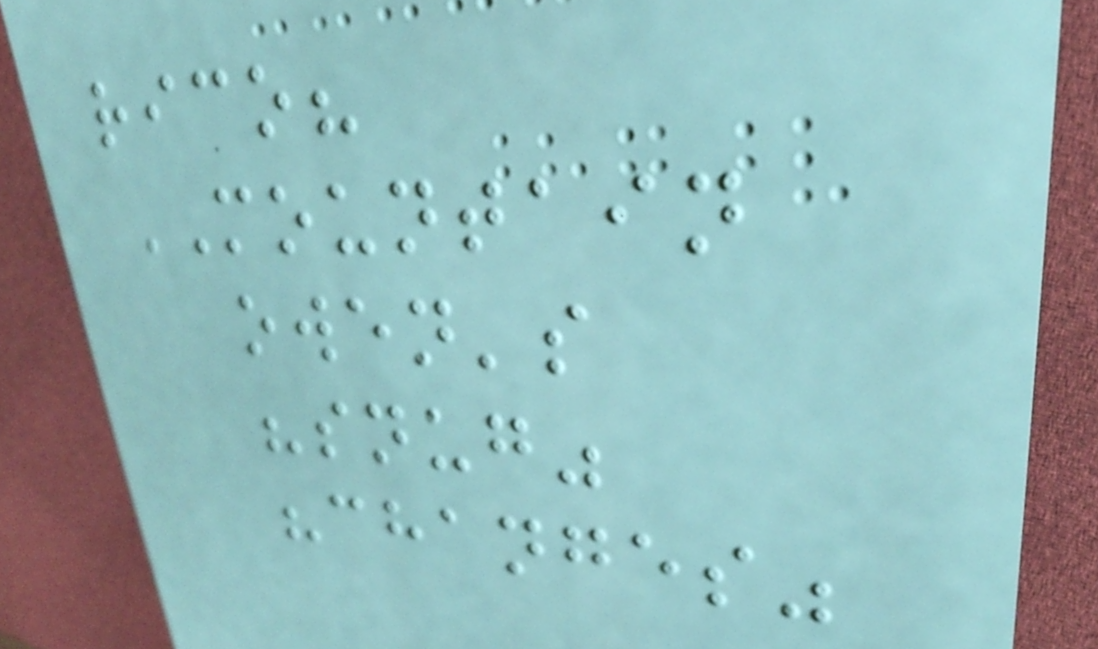rico?
MOUNTAIN
owen's
"snug"
"changes"
